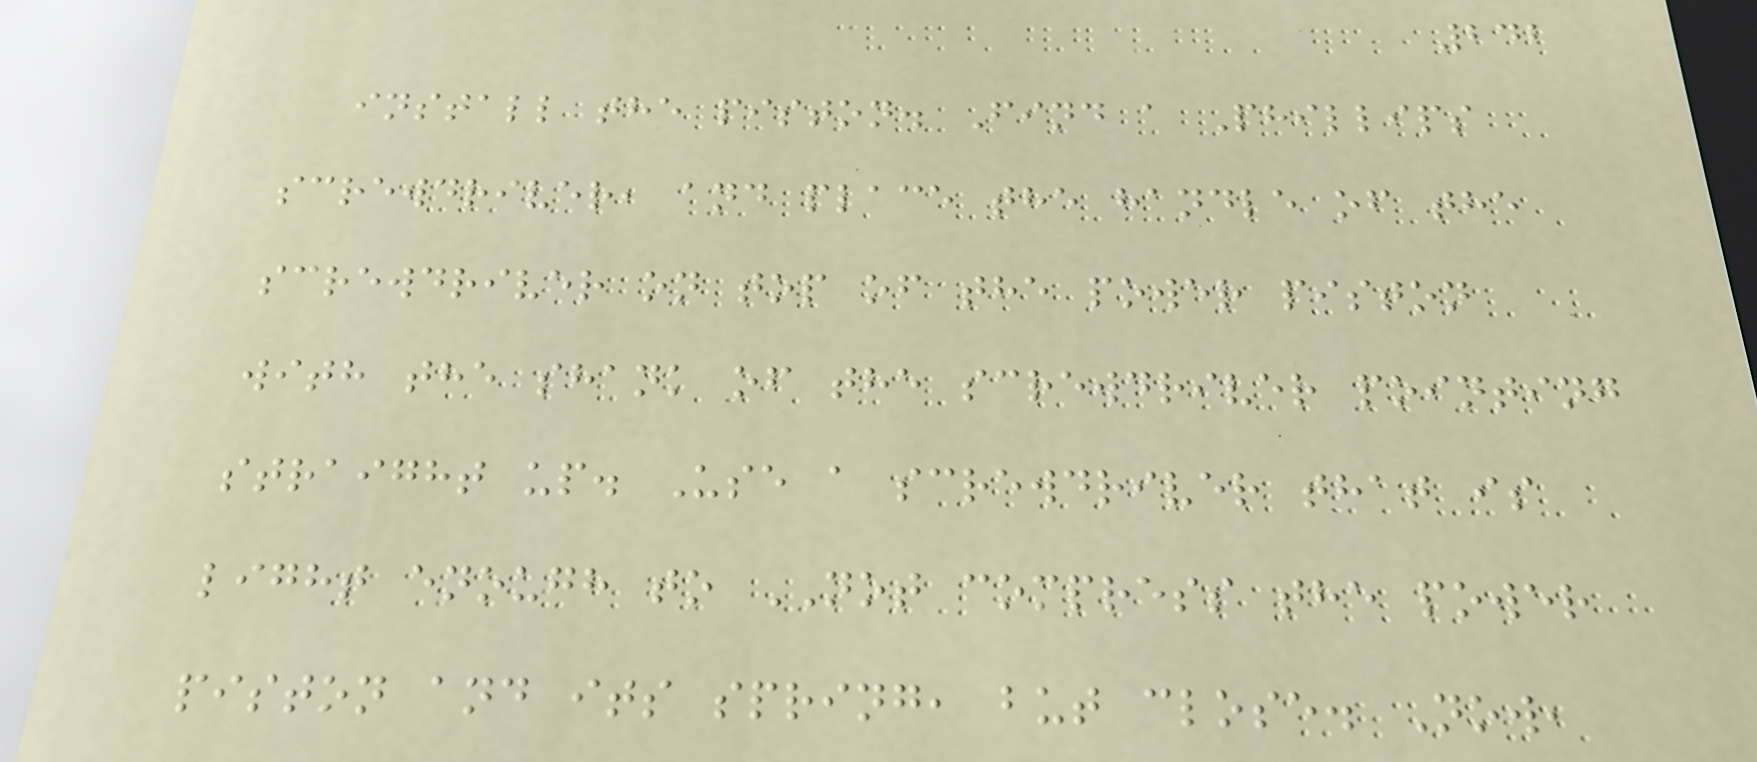242
install the piston. Find a Phillips
screwdriver, and place the handle of the
screwdriver on top of the power piston
with the shank of the screwdriver pointing
straight up. Use a screwdriver that is
light enough to NOT compress the power
piston and its spring, but close. Now,
